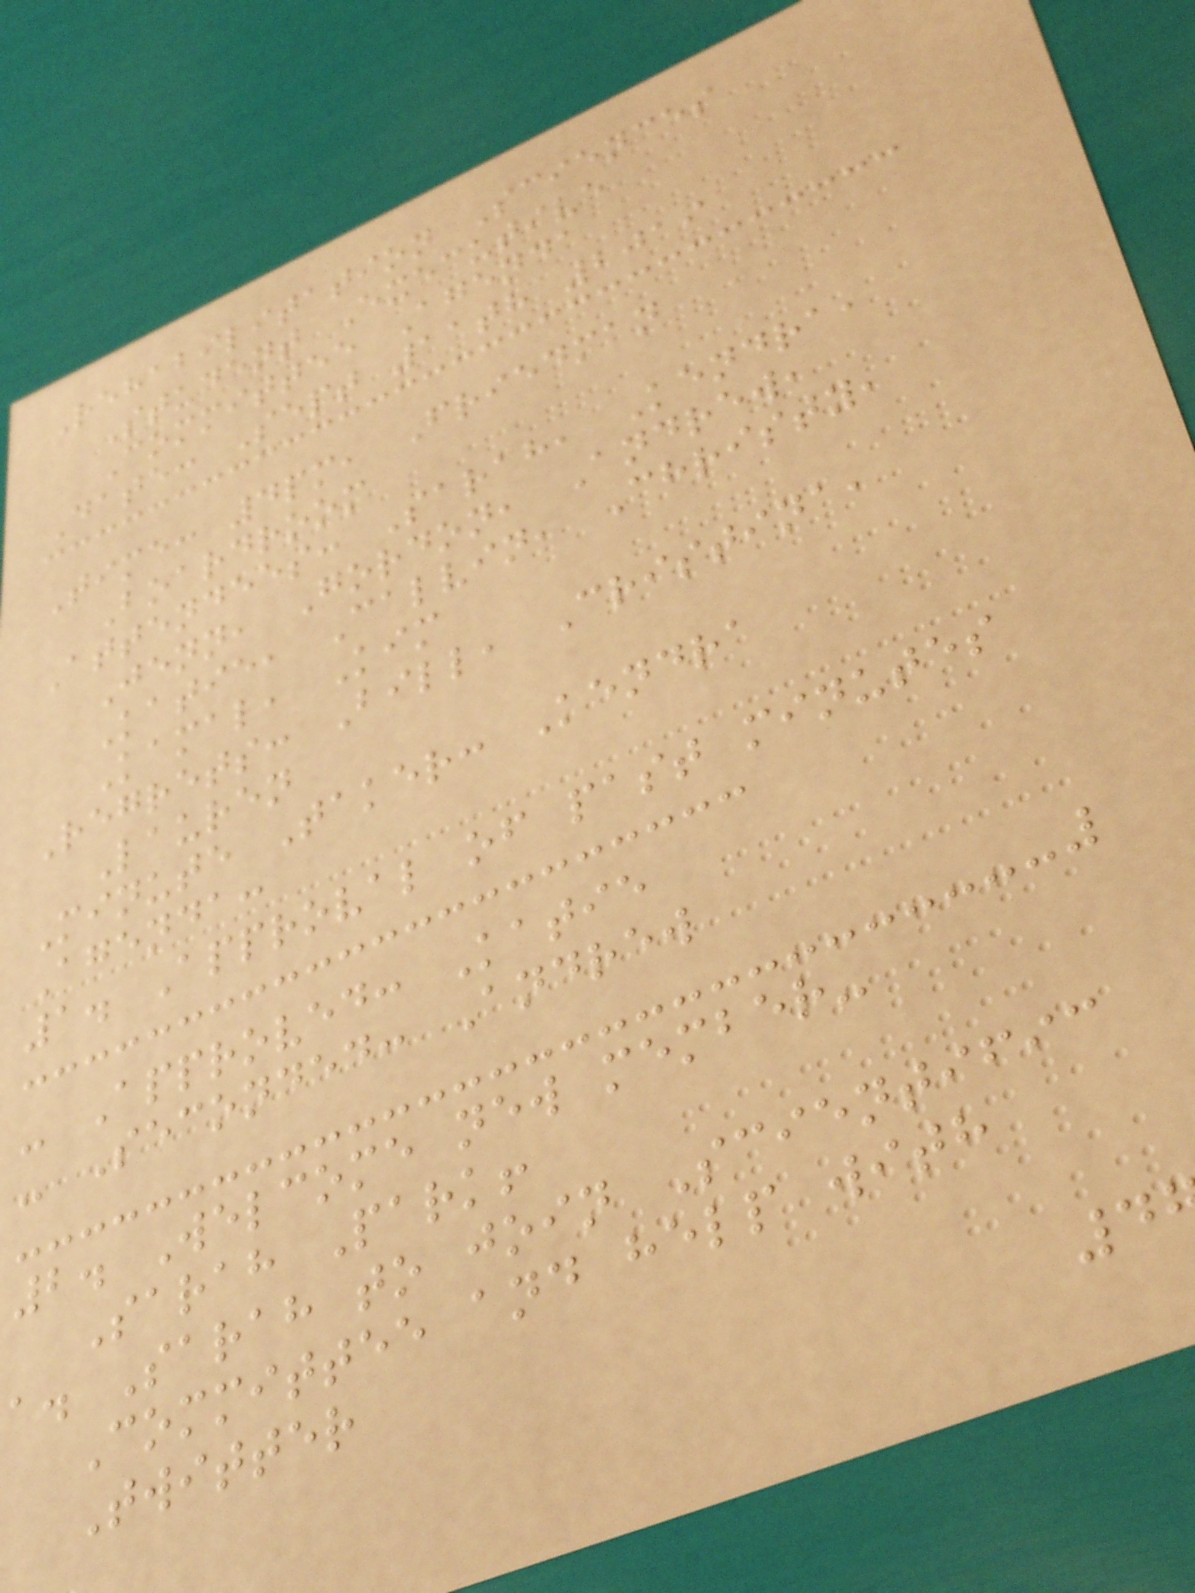Rehabilitation Sciences
Student Executive
Committee Agenda
Date: Sept 11th 2019
Time: 4pm, Friedman
Boardroom
Attendees: Sarah, Kendra,
Jenn, Gordon, Andrew,
Katie, Calvin, Christy,
Kamal, Kim
Regrets: Bill, Cristina,
Lauren
Minute Taker: Kendra
Agenda:
1. Approval of past minutes
- Approved: Katie
- Seconded: Andrew
2. Welcome new member-
Sarah Park!
a. Sarah to join Scientific
Committee and help with
Twitter
